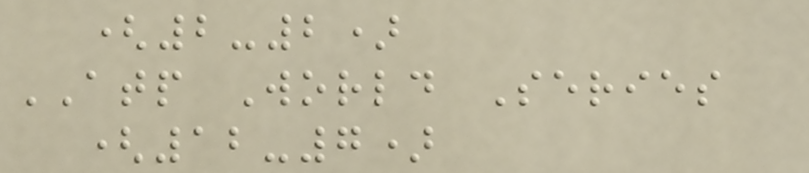(2-2)
ATP World Series
(12-7)
